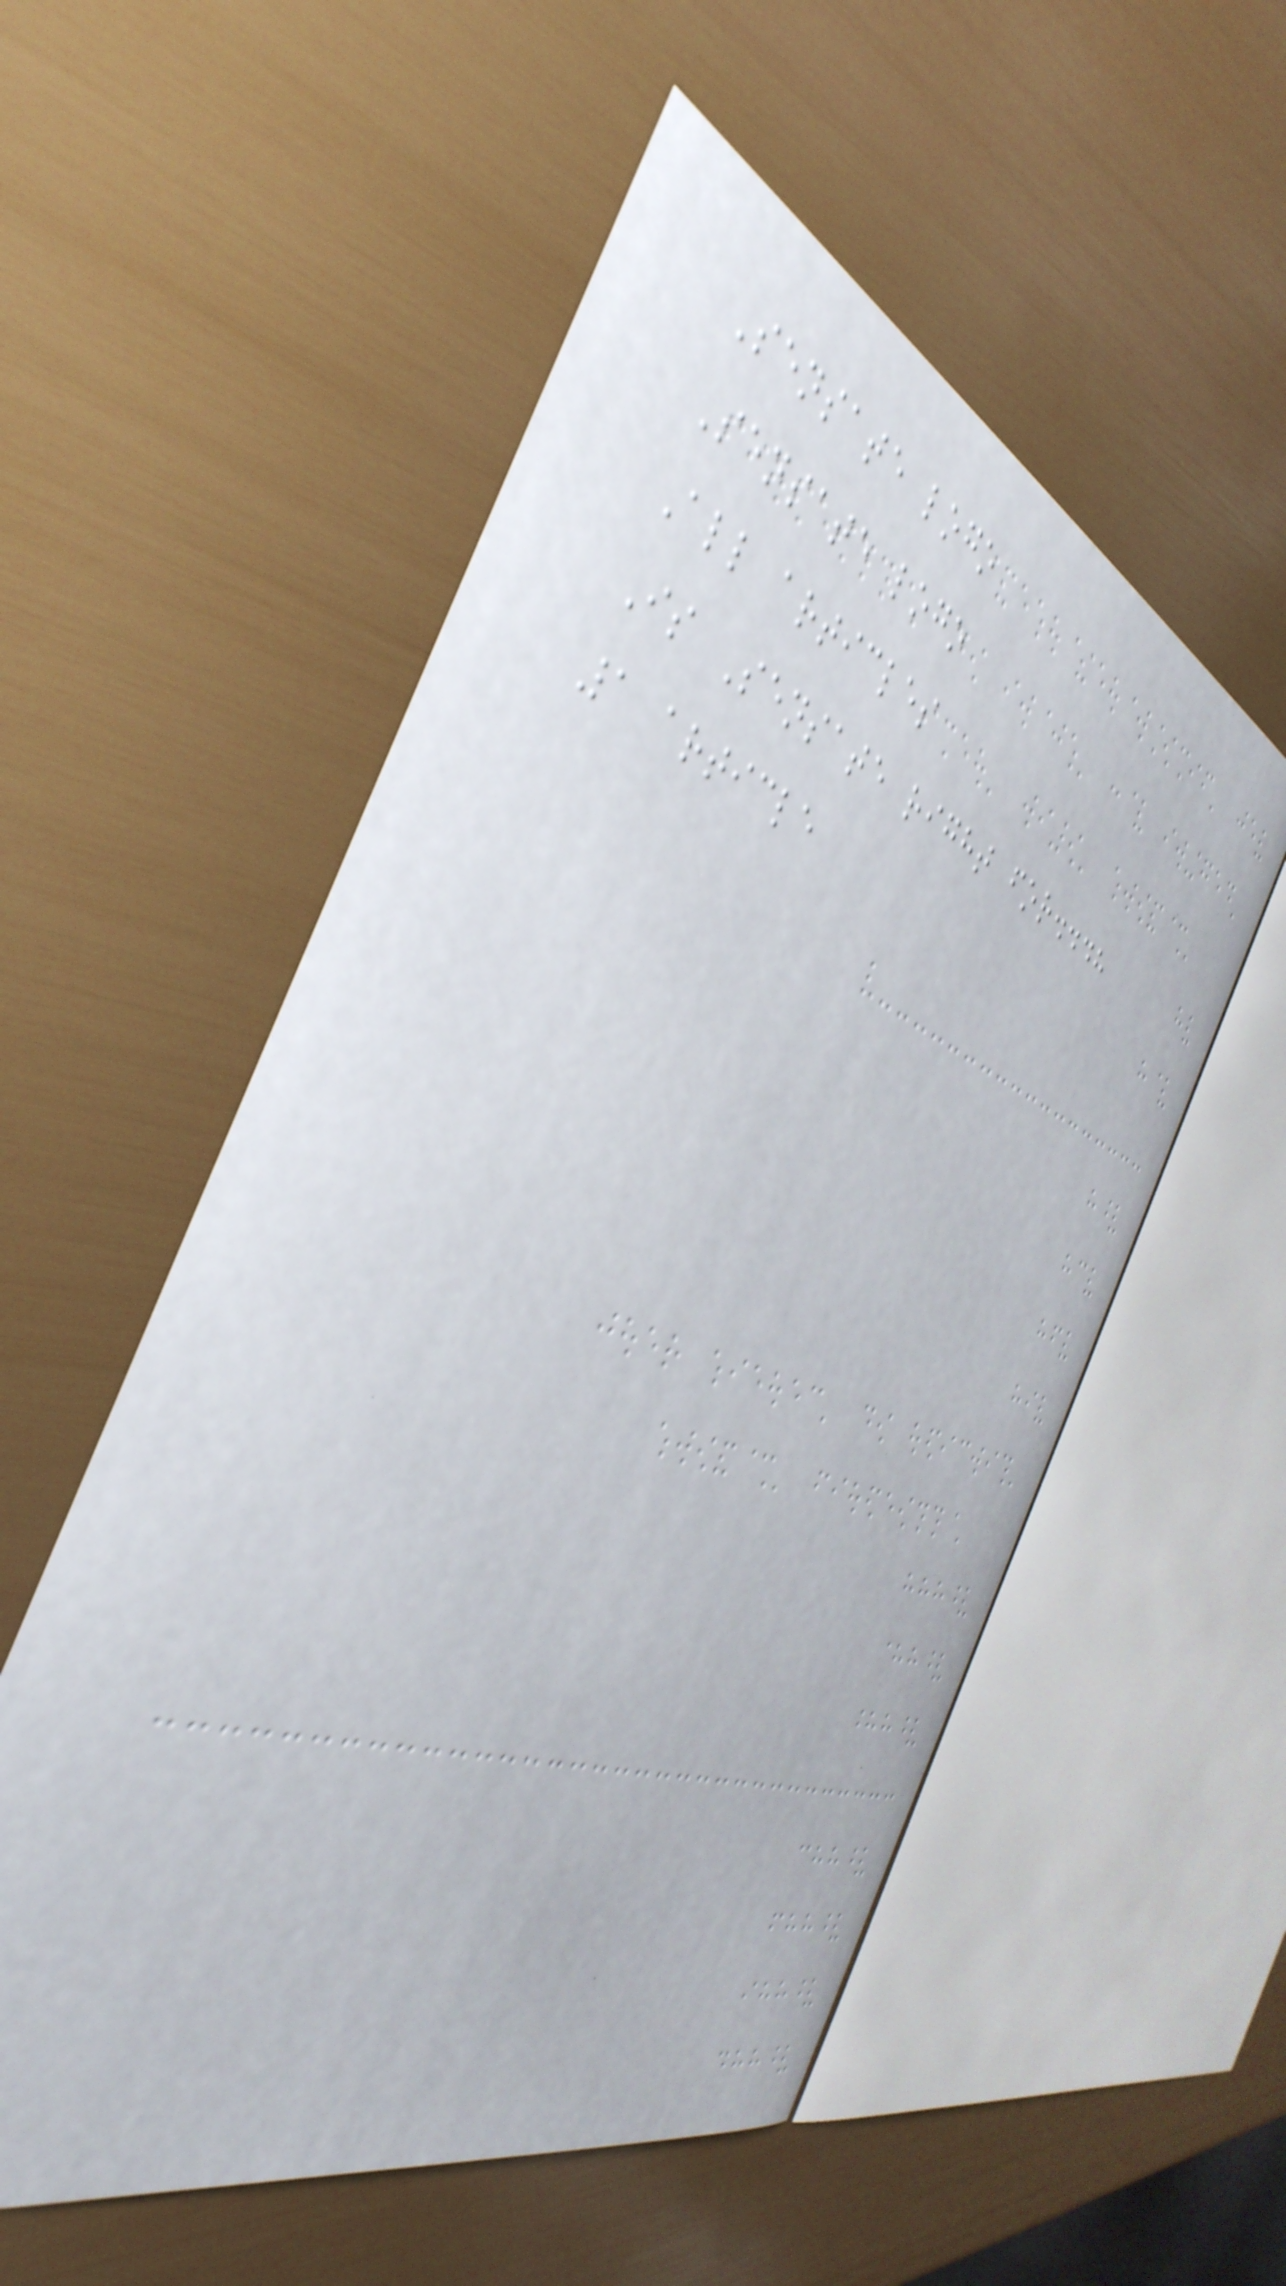Sensate logo
Sensate logo
All articles
Is Sensate right for...?
1 article
